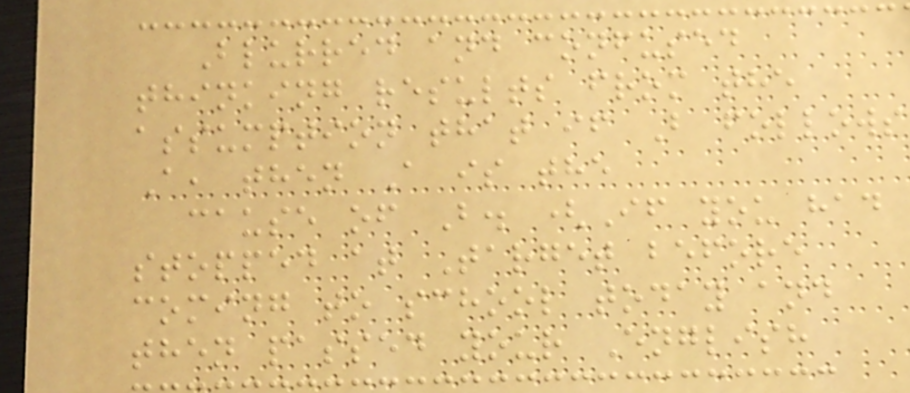Blurred and confused
thinking results from the
assumption that if B follows
A, then A is the
cause of B. (If you had
stopped at Target before
coming to school today and
then passed your English
